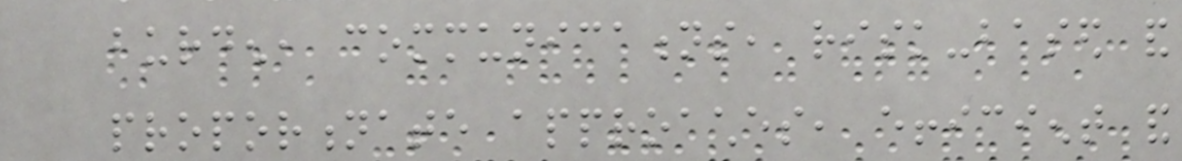burden, communications, risk-based and
proportionate approaches, efficient and
